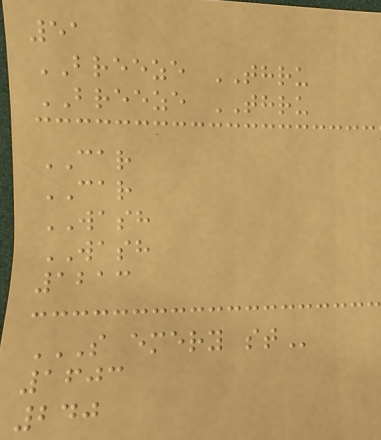51
BREEZE THRU
BREEZE THRU
CAR
CAR
WASH
WASH
1213
S EMERY ST
1603
240
